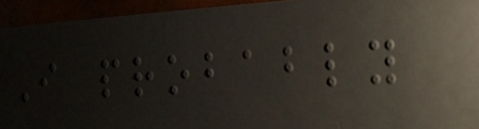I probably
